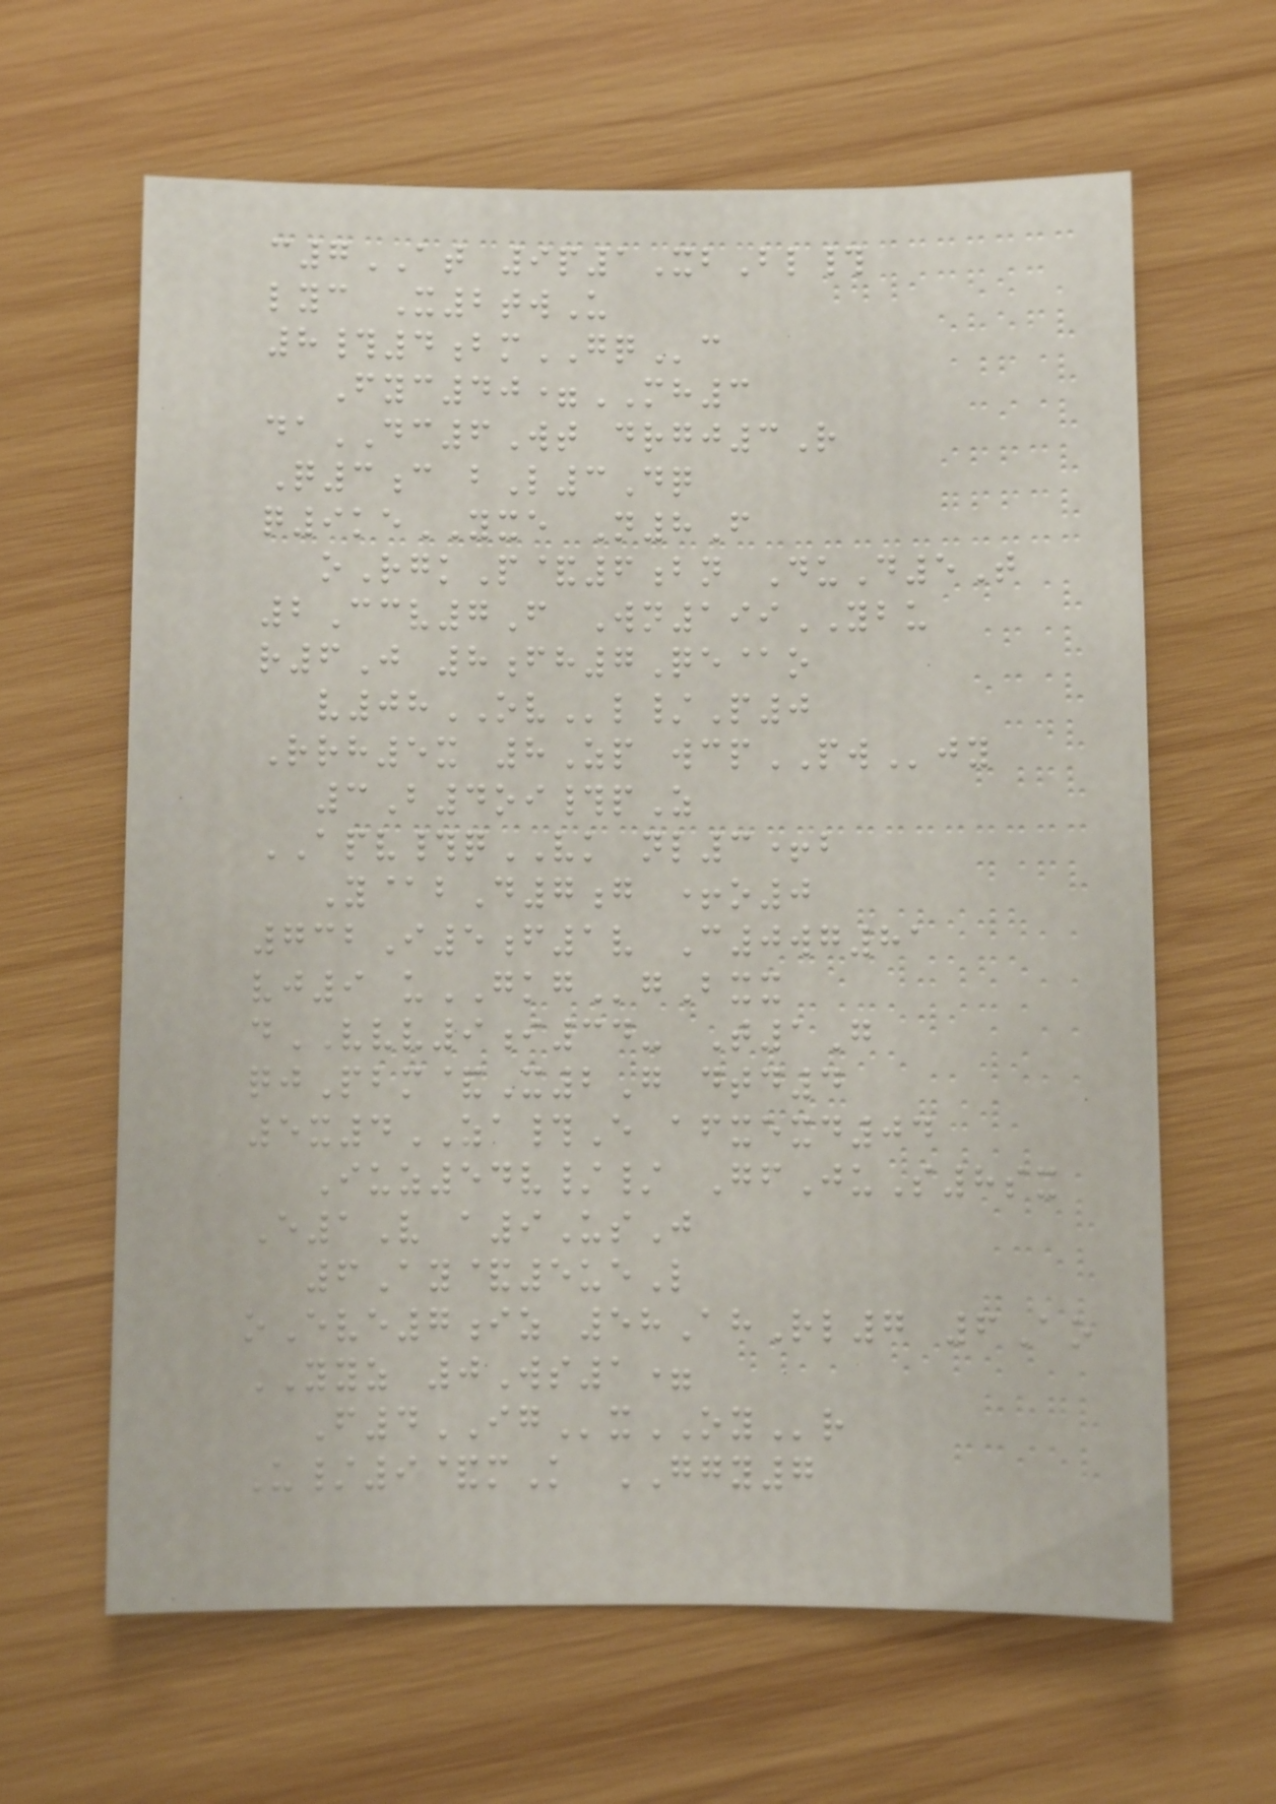c7AT 9p1XbBl#
lyc X2twU
8#4bmGQc
Fyc40=MH3
daDC6Wt drgj3R
Q3c bL3Dq
q9keYXE N8F
oRgkP&6bn DuD5T
2Ccv7F Wn199YBU
r6J 8fh7Qe@o
v08OVl/P0
Rrh5x 8Zp wcpPWjy
3B4oi#pZ
APV#qVK nl3+b
Y@bD7g +o0
732I5f1v C0wg81
vj9 uGKGgBxx
dVVV9i34- T1G
qjPbm&X2G dtd4
5x4ZA#E afxexd04
Iuz54v// GfJuS8sx
E1V a9UsJ
6Ay&5ueL
oEve7iz 58AhRl7 6Ao
YYZ 0Ws1=
F4IGxOYr
U/9&mK GGY7
